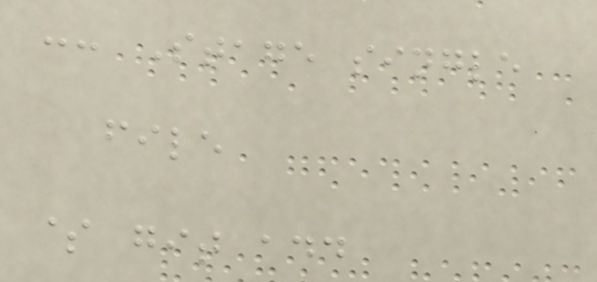-- Stage single
file
$ git add
